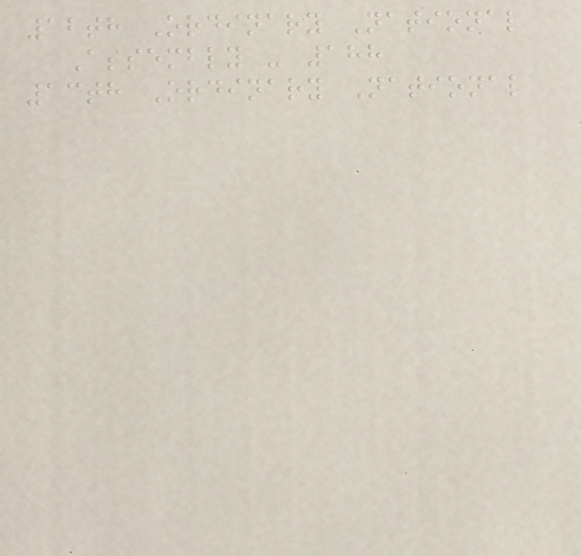12th Ordinary National
Assembly - 188
13th Ordinary National
